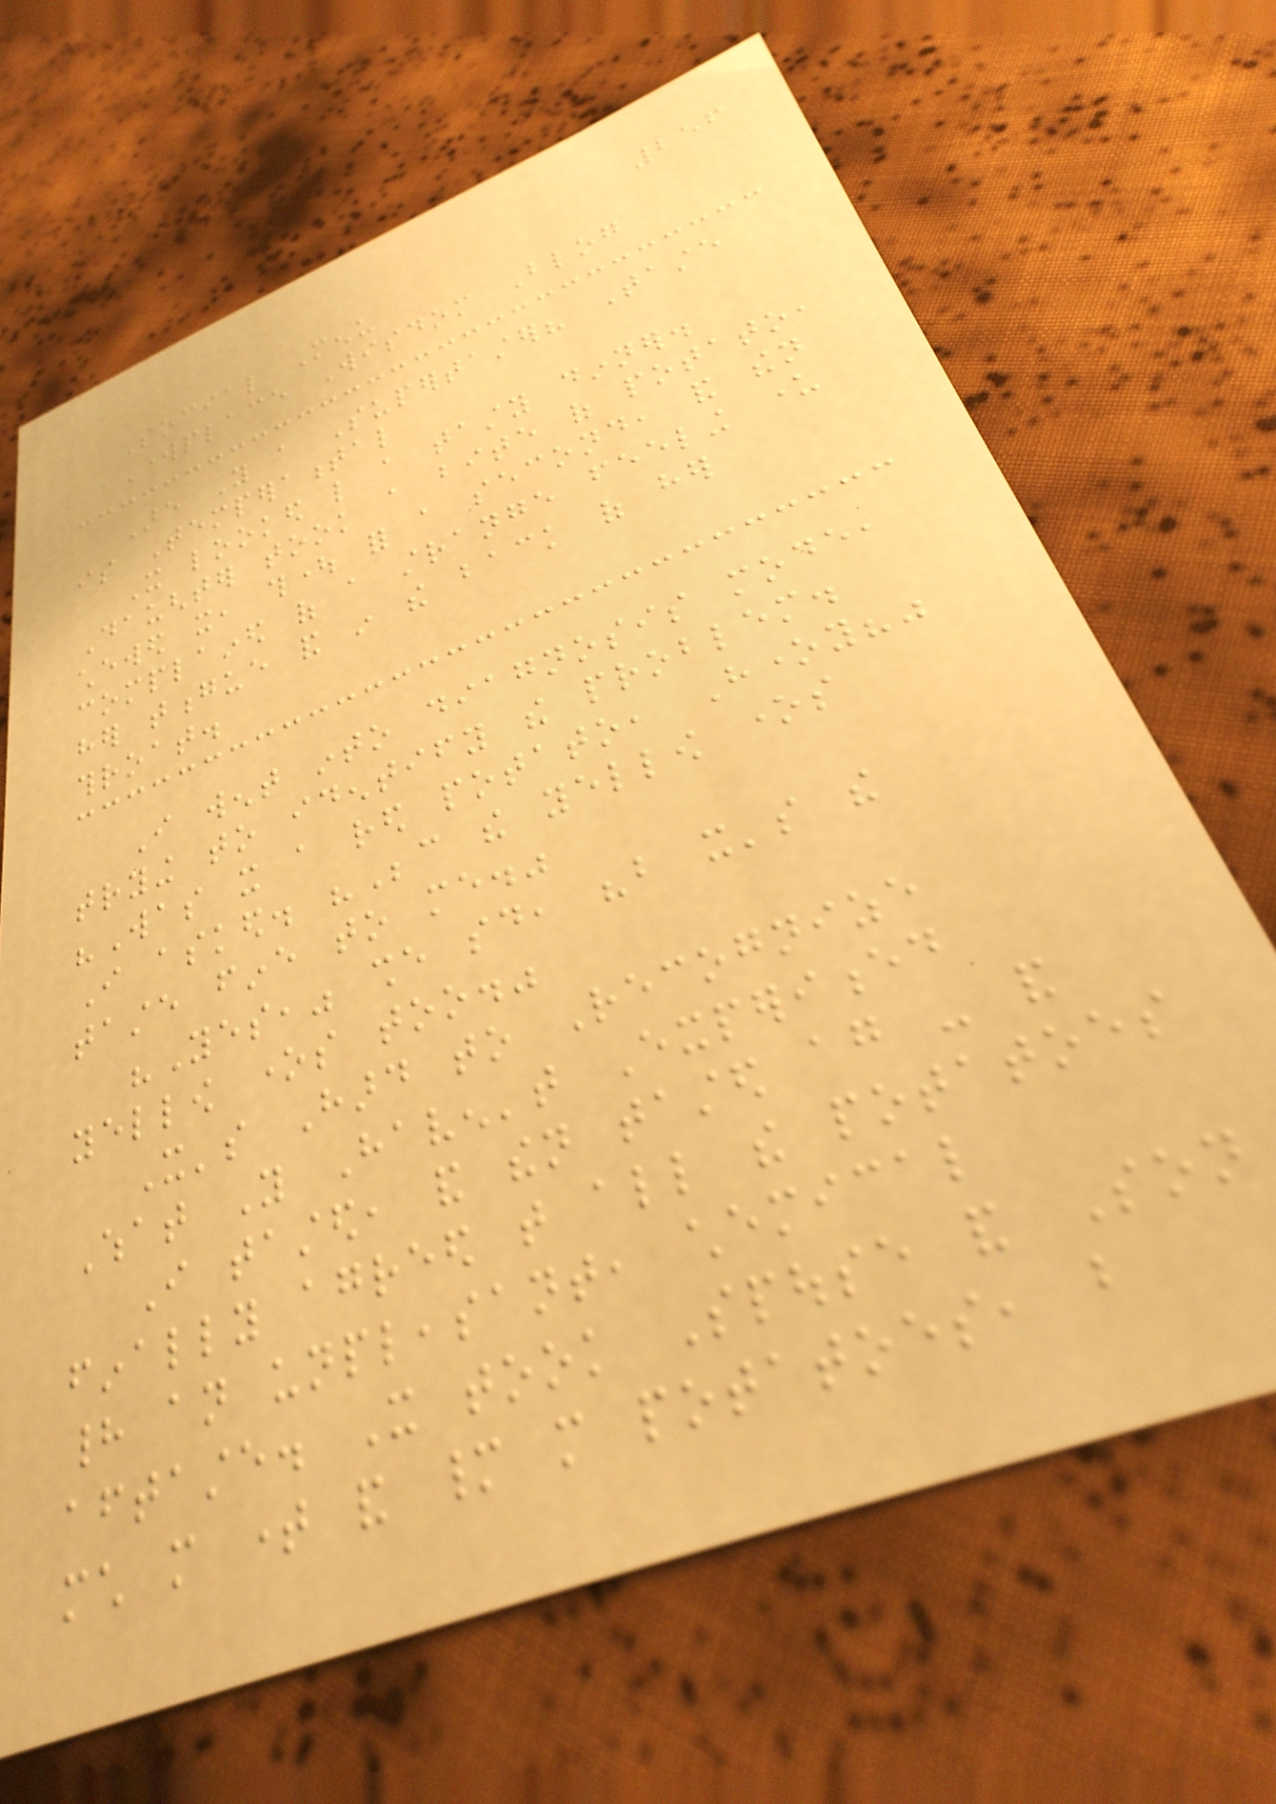256
Social Menu
Workplace Wisdom Blog
Are You a Supertaster? Taste
is Temperamental
It looked like a tasty dinner.
Daughter took a bite of potato,
chewed it, thought for a second, and then
complained of a strange feeling under
her tongue and in the back of her
throat.
I went into diagnosis mode,
trying to identify the problem.
"Was it a red potato, Honey?"
I asked. "Because the yellow ones
taste fine to me."
"Yes," she said, "but it's the
yellow ones too."
It's Hard to Recognize
What You Haven't Experienced
I tasted, and then tasted again - and
finally agreed that all the potatoes
had an unpleasant, chemical
aftertaste. It took Spouse and Son
much more time and many more potatoes, but
